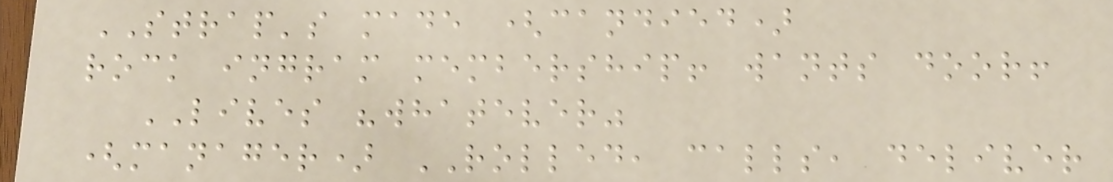STRAP's made (candied)
rock ingram membership! wants door!
LIVES "whatever"
(manager) ROLLED, calls, deliver
